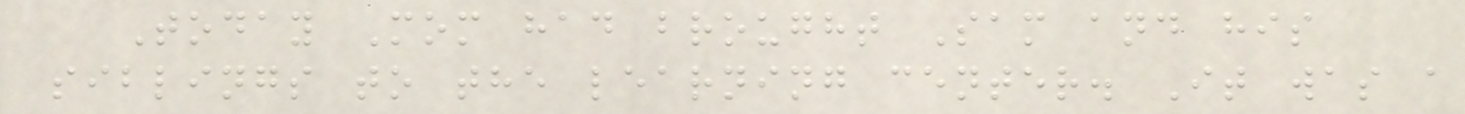Today Mom had brought Sam and his
siblings to the learning center. It was a
